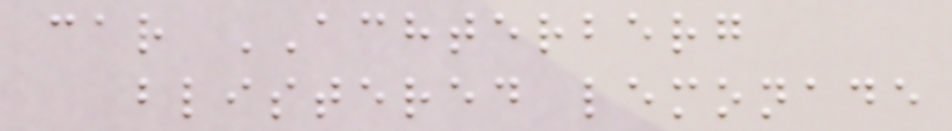car ACHTERBERG
blistered lemonade
